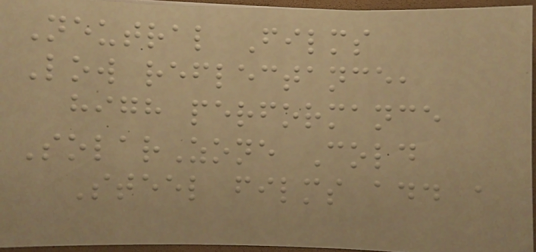Neutral Films
Low reflectance,
high performance
SolarZone Cold
Steel films add a
